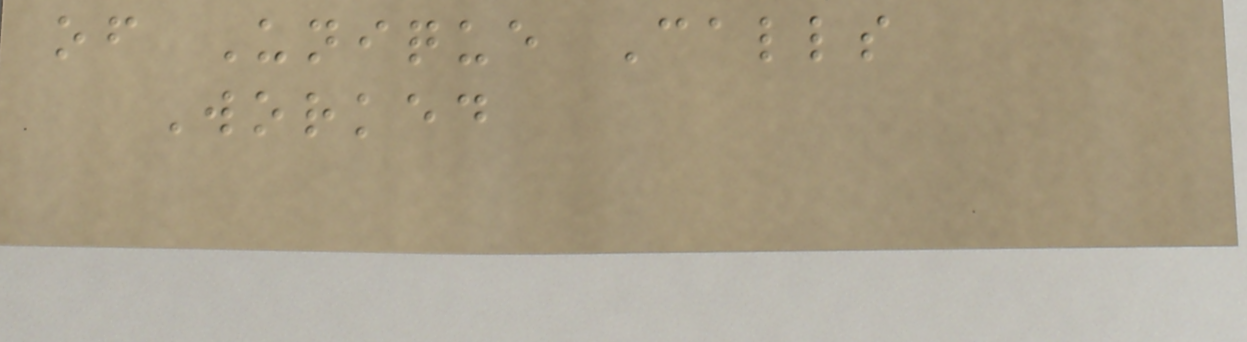of Unique Calls
Worked
